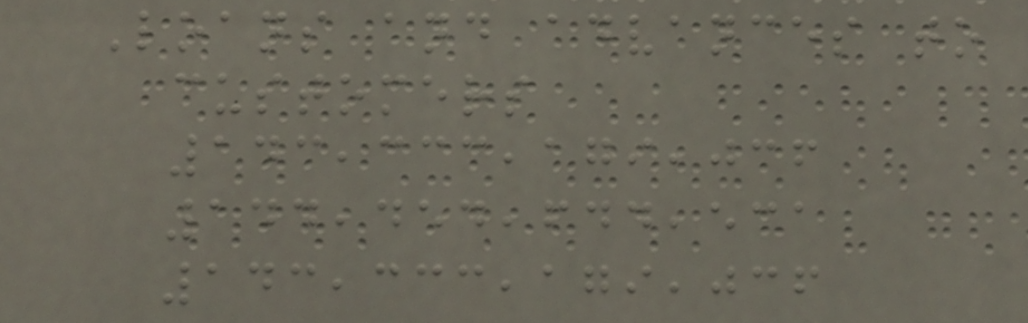Loans and advances to
customers
143,333,179,036
144,454,644,531
143,333,179,036
